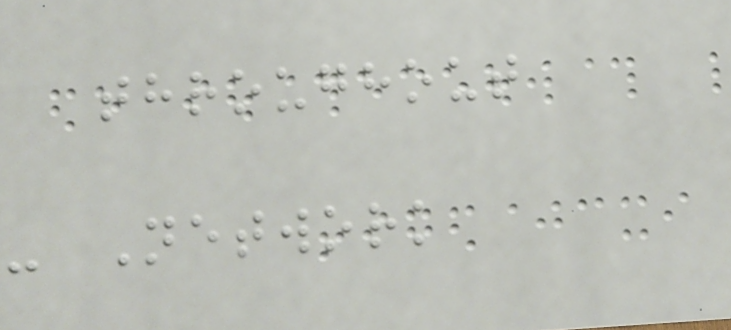throughout
- Network
